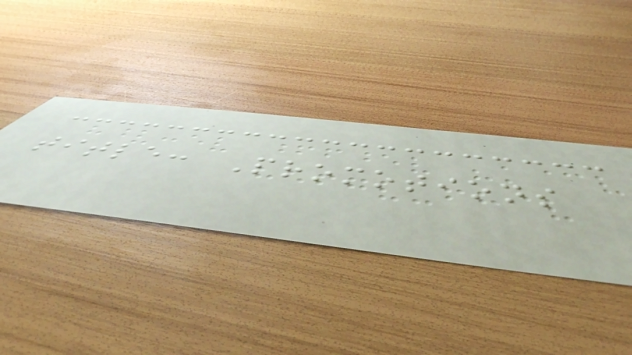title: Promotions
